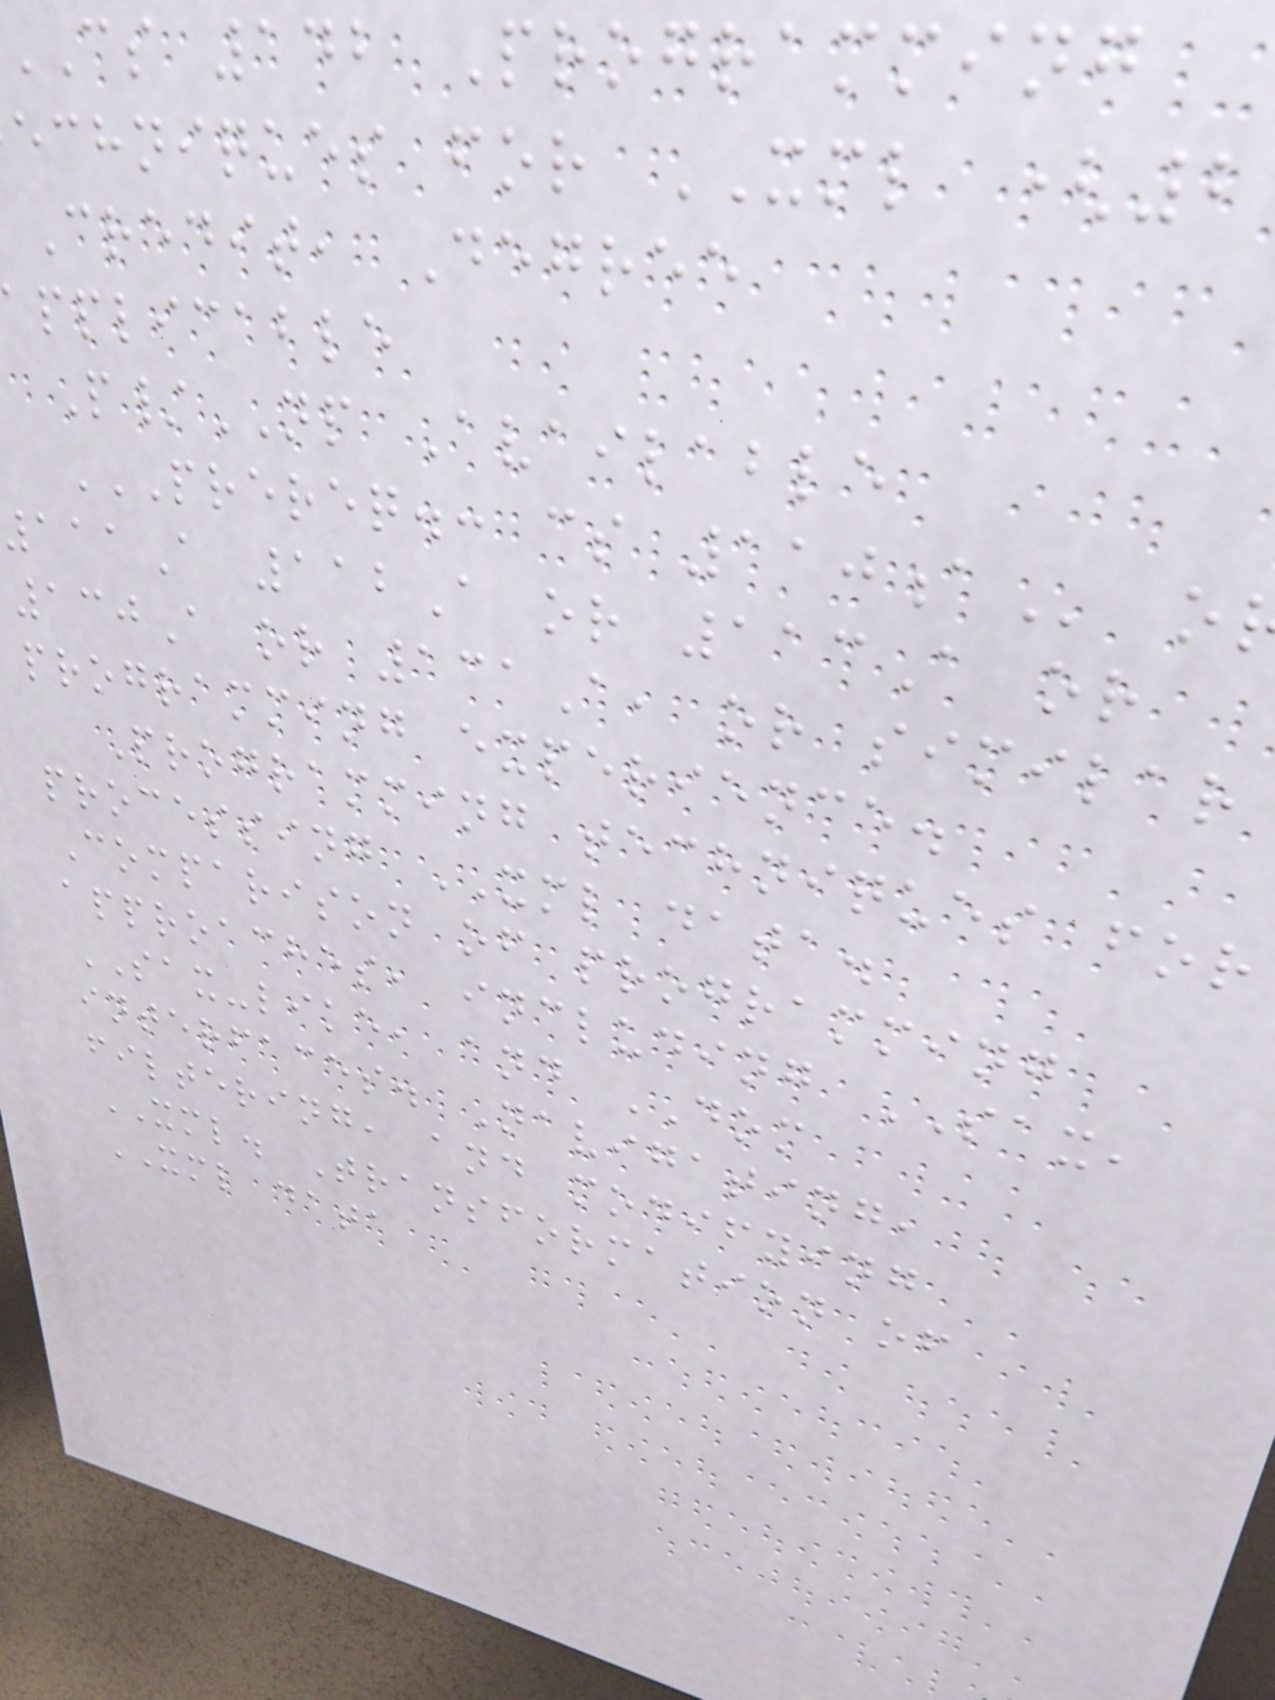cs 142 Programming
echniques for XML (2
Credit, Degree
pplicable
P/NP Available
PREREQ.: CS 110A o
111A 112A or 113A or
130A or 131A, or similar
programming experience.
Programming techniques for
processing XML data.
Comparison of programming
approaches, including SAX,
SAX-like, and DOM
interfaces. Navigating,
filtering, and modifying
XML. Transformation of
XML data
